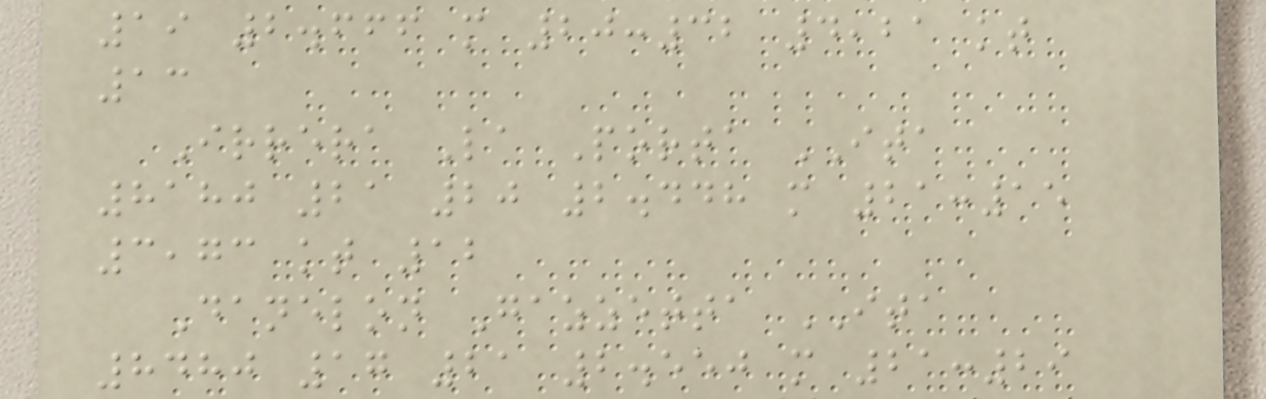19 2.666 m 20:32 4,21 kt
13
Irrera La Porta ITA
8180 21 20 2.448 m 21:15
3,73 kt 12
Danelon Gazzetta ITA
8480 17 21 2.550 m 21:29
